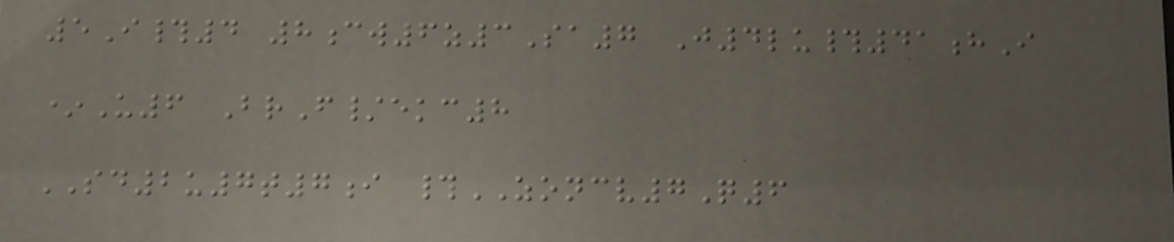5I#4 8cw6z3Sa7 J4lu#41hI
*U6 BrF/ekc8
SD2u7t7i #ZONCV7Q6
